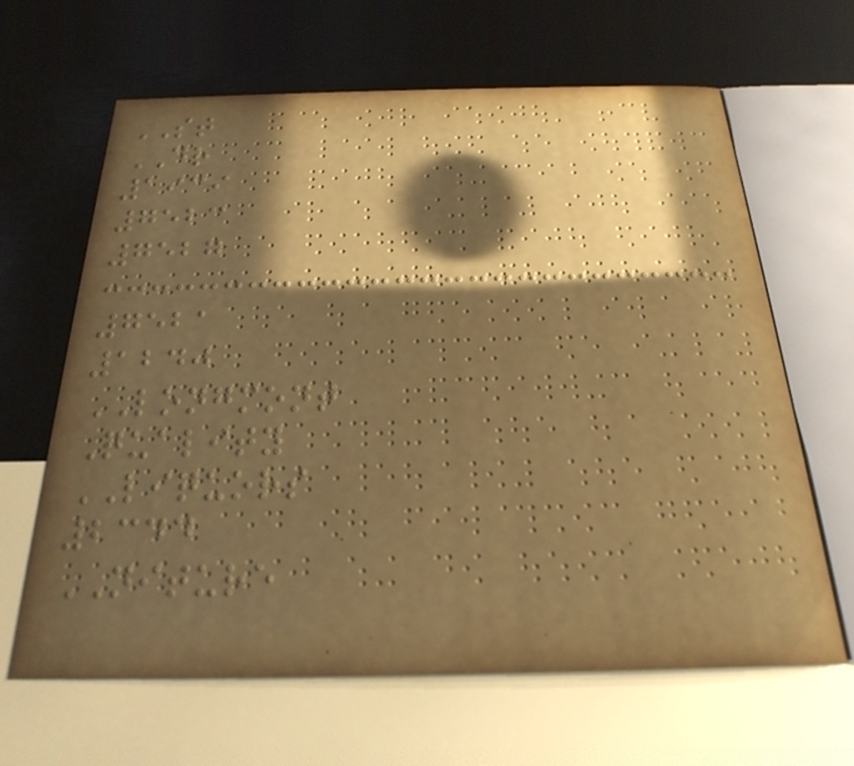ST
DR
1939
7523
7527
7521
1240
LONGMONT
Quality
LIQUORS
2344
NITURE
